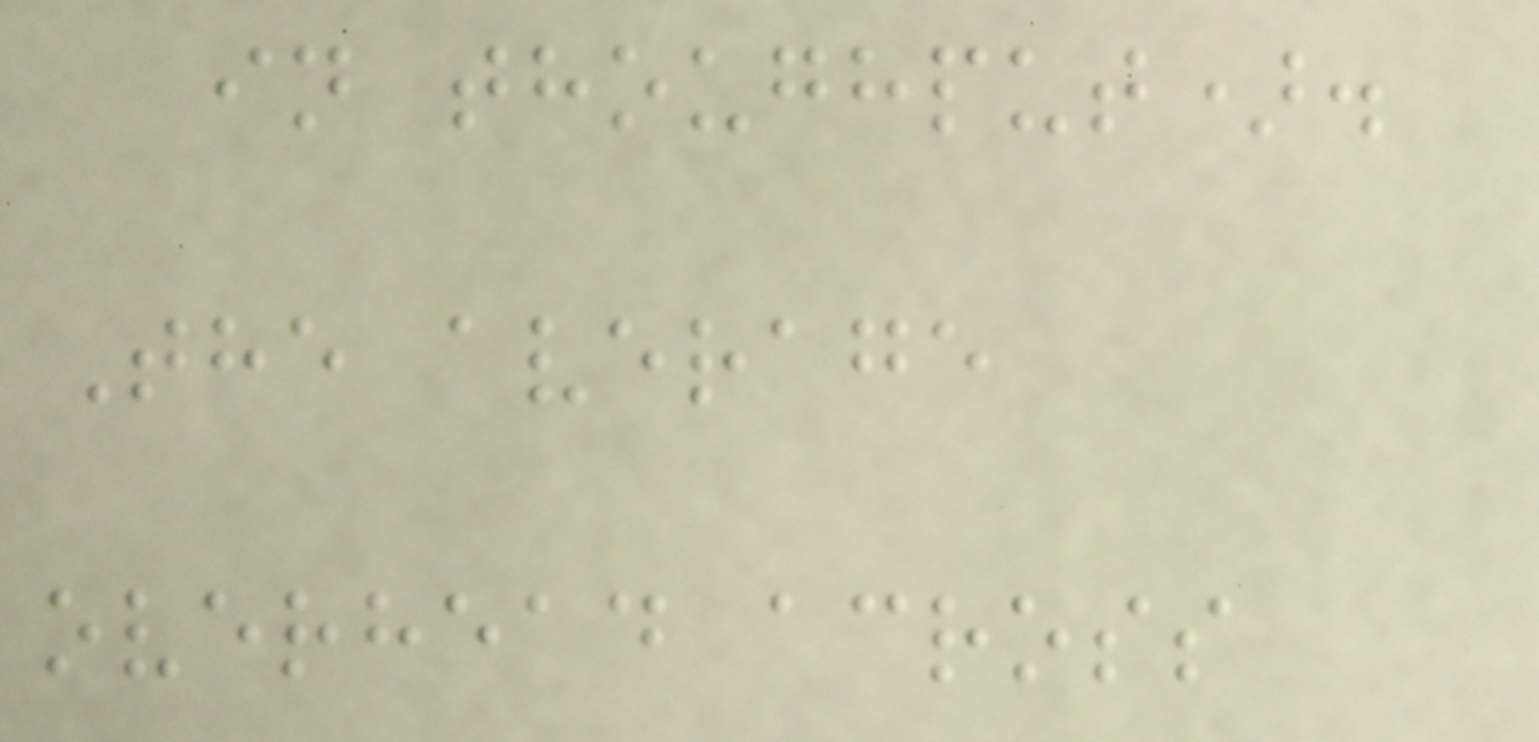in thoughput).
The average
overhead across
